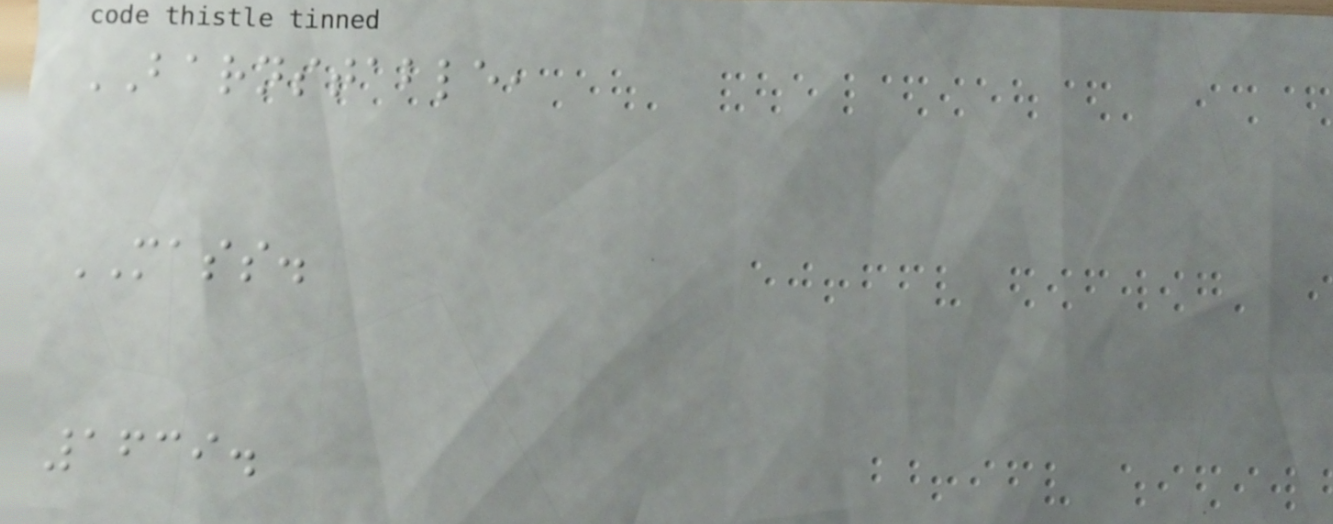BARNSTABLE,
MASS.
1639.
